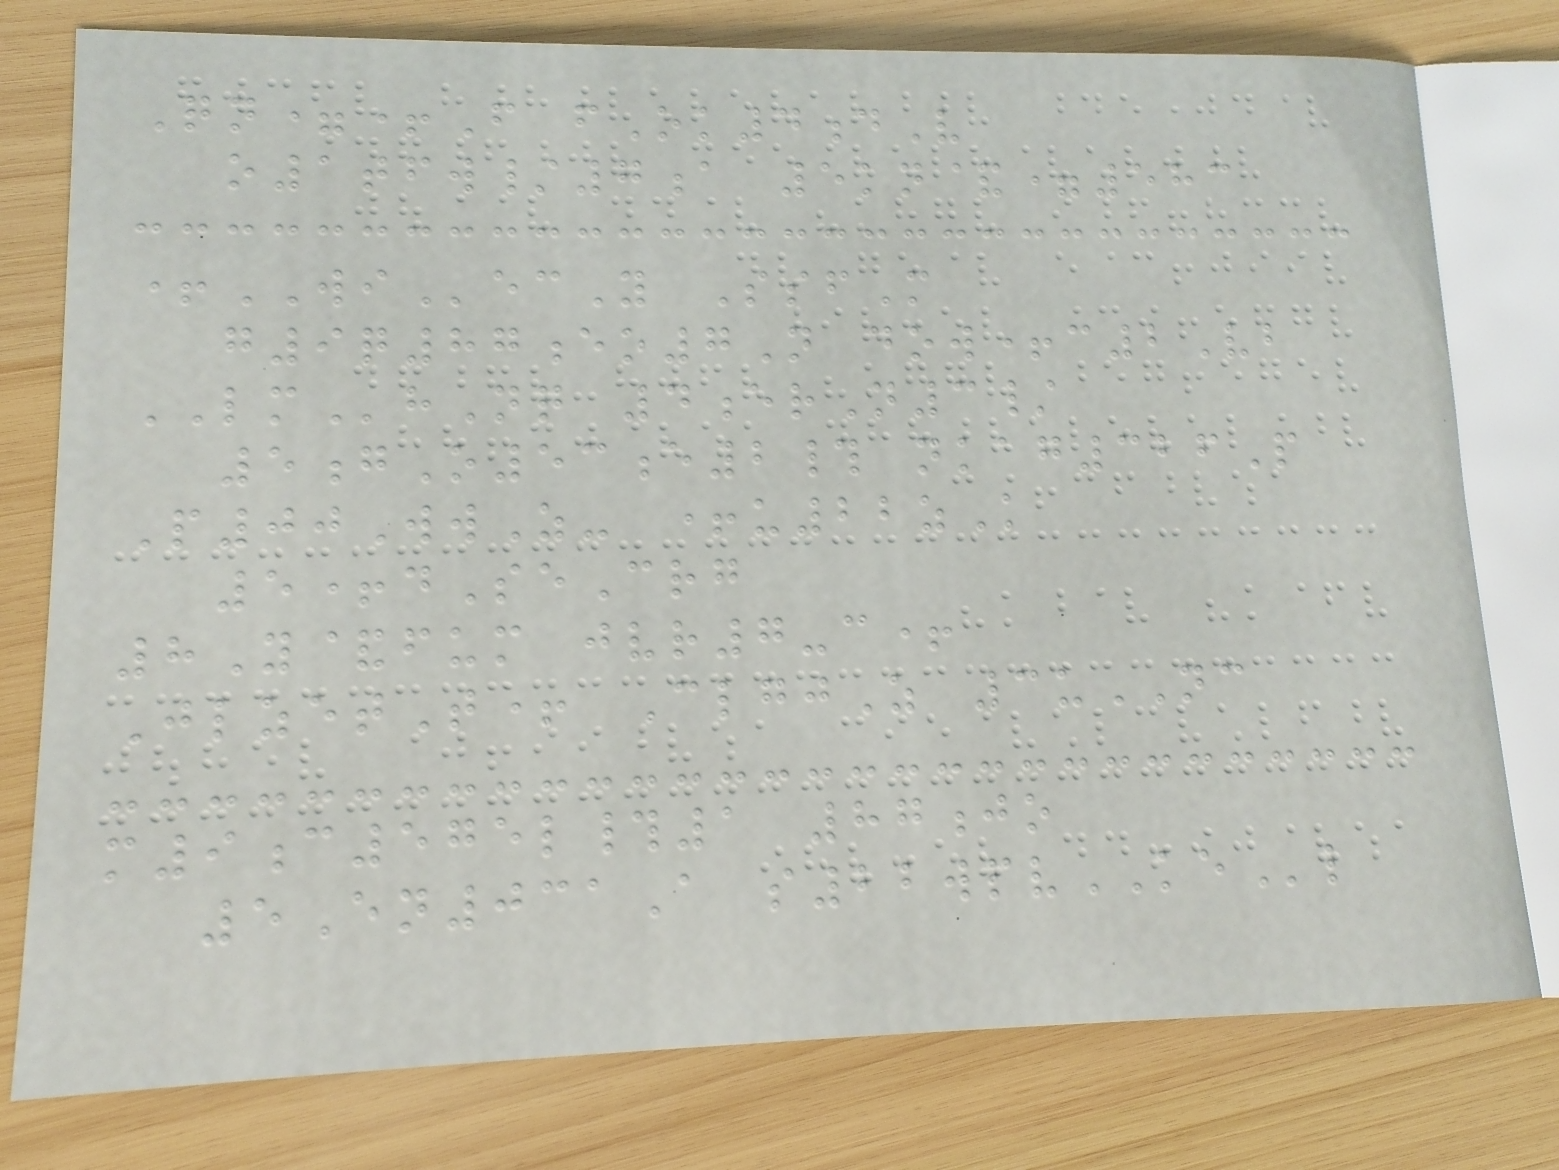Qn=+F fOk4dV
o1tfw/7a 5kn&=583
+WIecY SsfM
g9q87eo7N dow+c2Vb
LMhNq 4erN3/
5gO53e2# nkag326P
P00WwZ- +u22zK
5+dSeCrg
8Y&fum jvr7-c+
JlzetT+ ClgjZ 3uNC
m9c575l#1 87jo
5En031A s22wpvKEl
